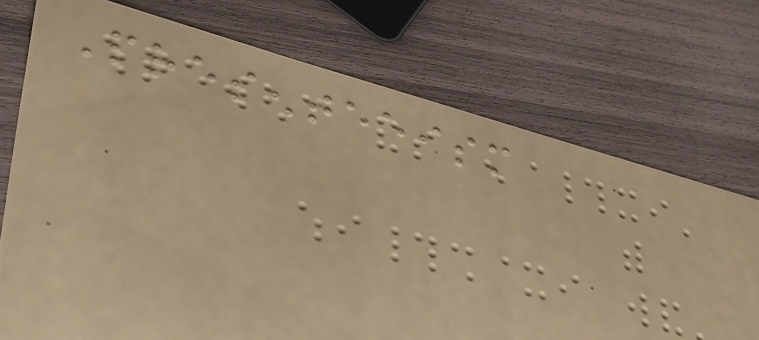Presenteeism
